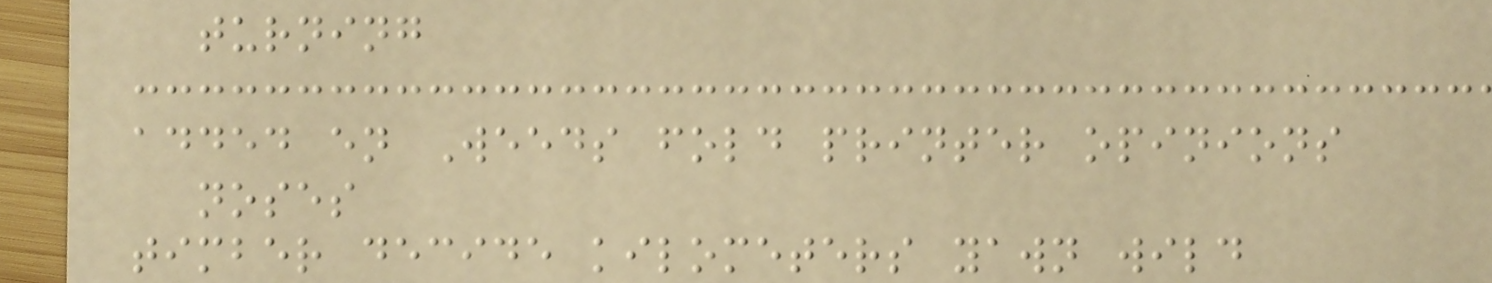turning
added en Weeds fold printer opinions
noses
timber decide kilometers yawn wild
